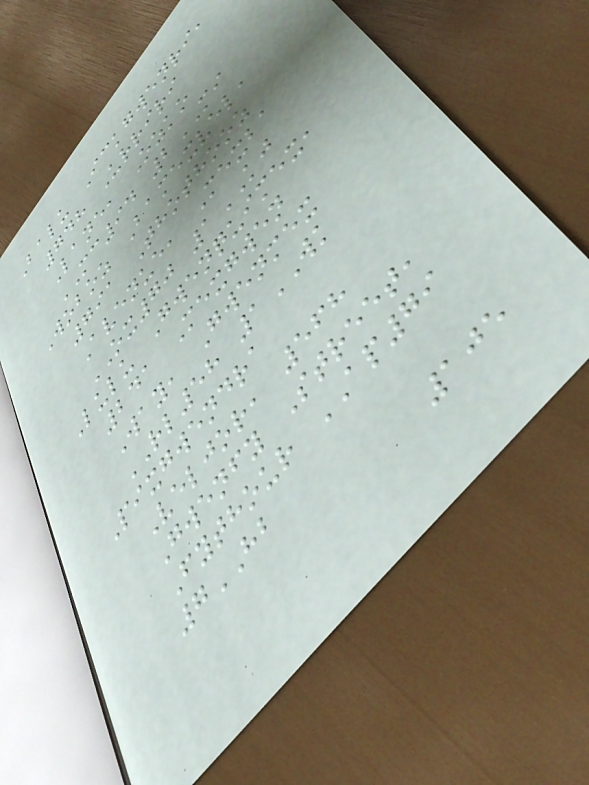Balu Ickgwenri,
748 Urriri
Lane, Ozko
MC94 2MI
Woboz Bamexvel,
791 Thothooz
Avenue, Mexba
OX70 1KJ
Lulu Gwenquimex,
241 Mexgwen
Way, Gwenmex
RL58 1WK
Pixgwendra
Veljor, 568
Gwenfy Street,
Fythour AP79
7HB
105
